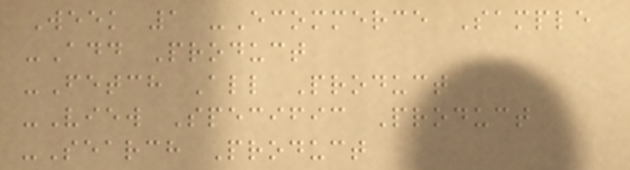Week 1 -Ecommerce Sample
-Add Product
-Fetch All Product
-View Specific Product
-Search Product
